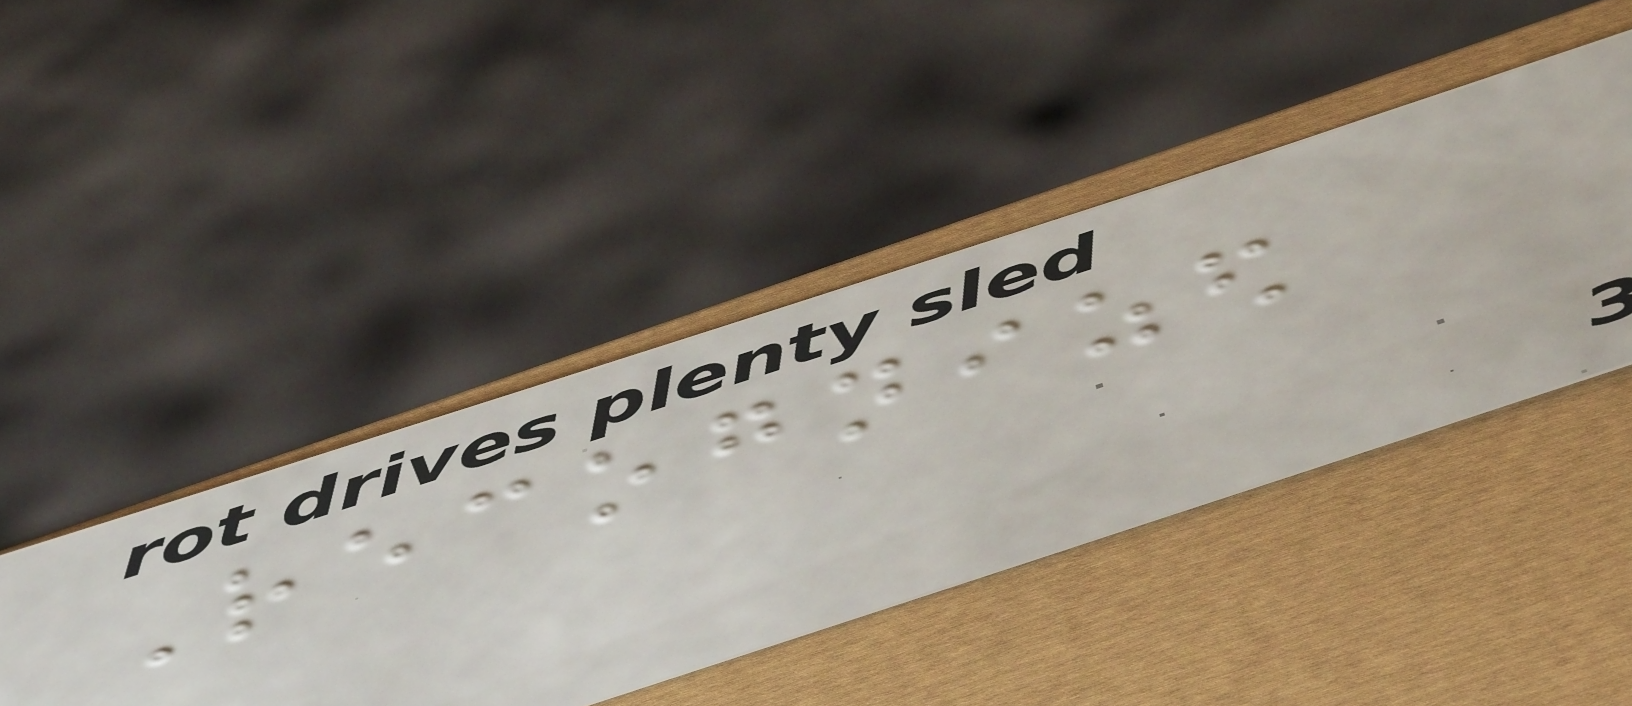Recognized
